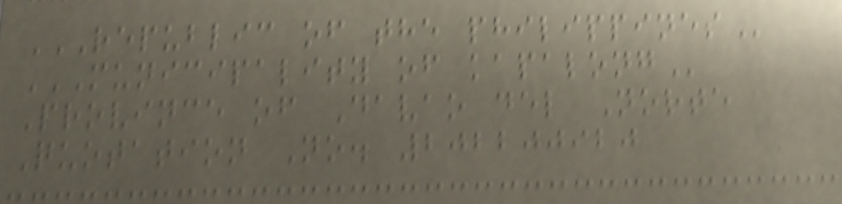REPUBLIC OF THE PHILIPPINES
MUNICIPALITY OF KAPALONG
Province of Davao del Norte
Quotation No. 202200920
